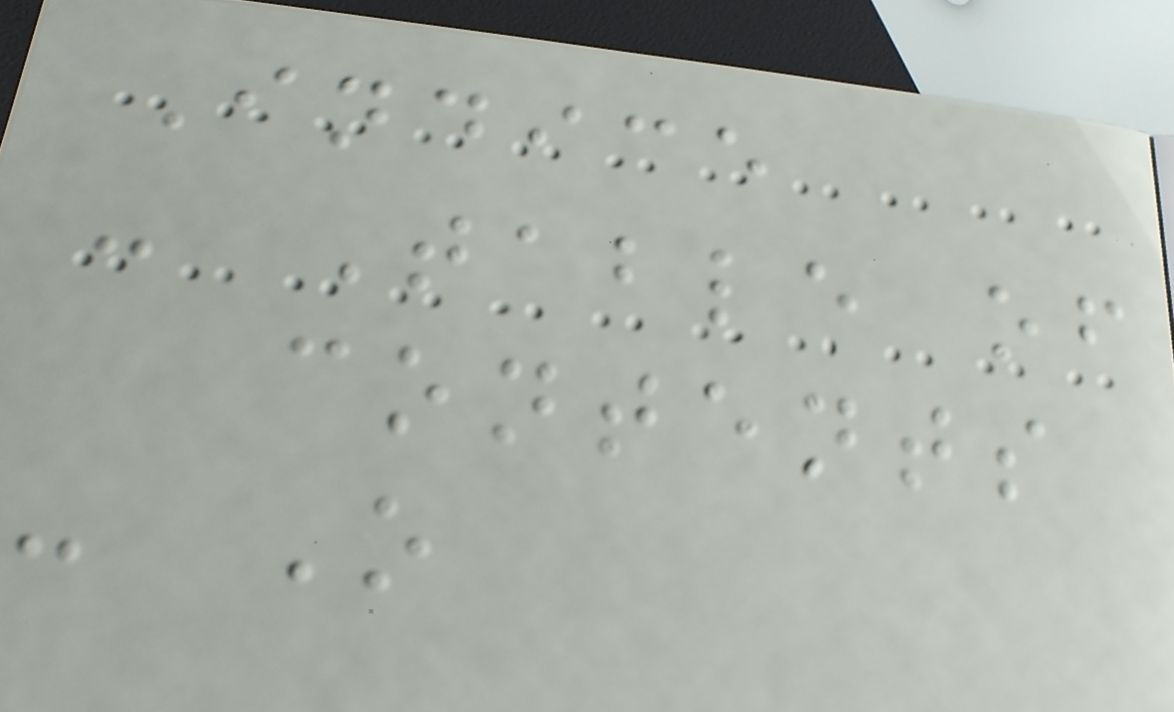Indice
- Table of
contents
- O
